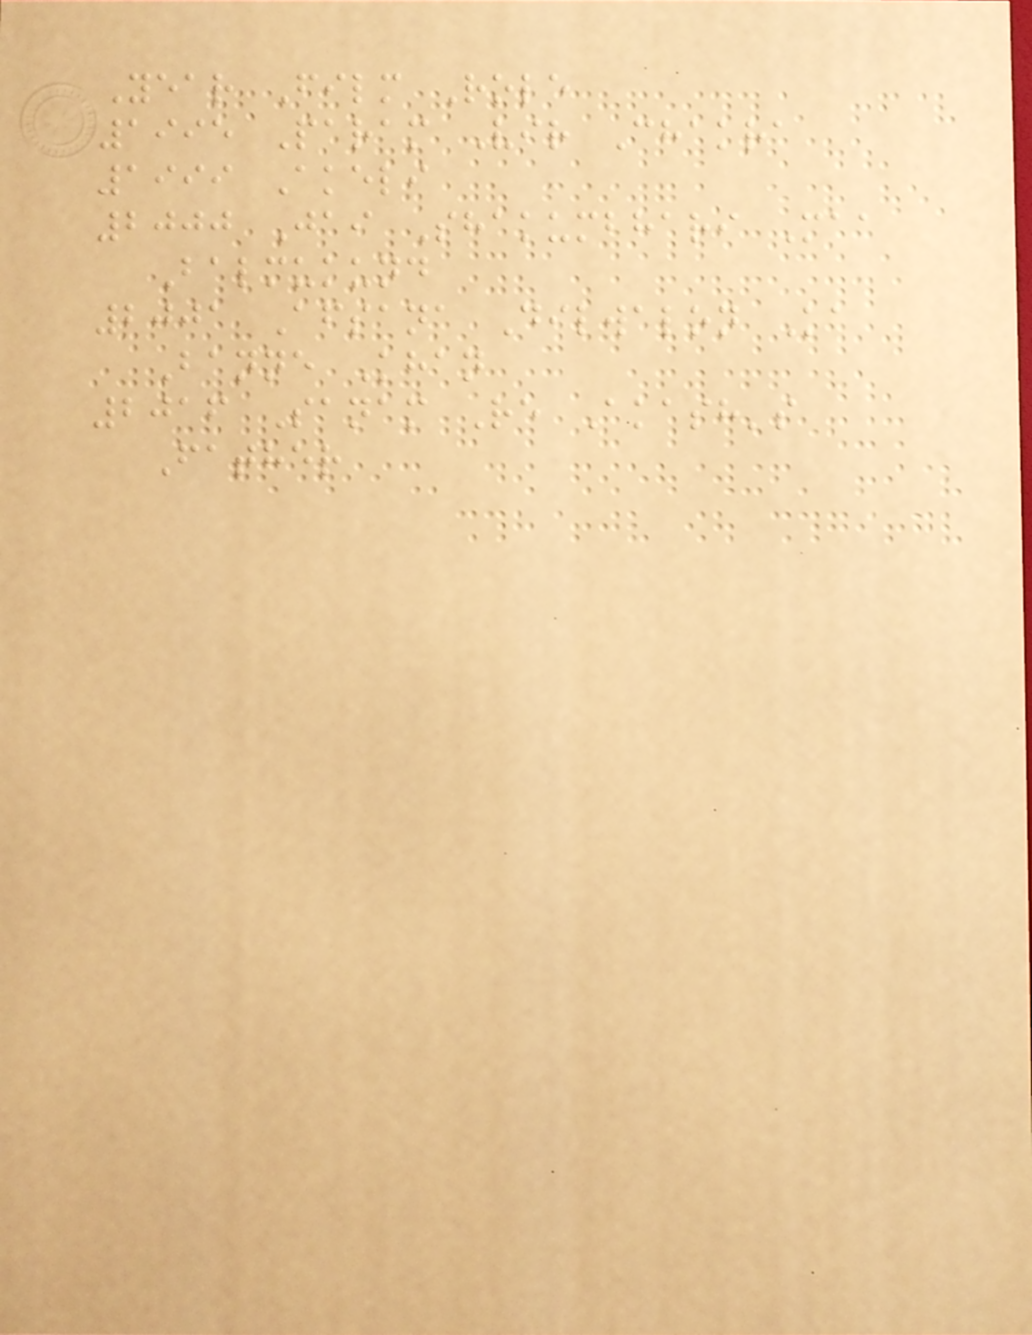Year Film Role
1995 Param Vir Chakra
1999 Akeli
2000 Jai Shakumbhari Maa
Balmukund
2001 Afsana Dilwalon Ka
Banne Khan
2016 Sanam Re Akash's
Father
